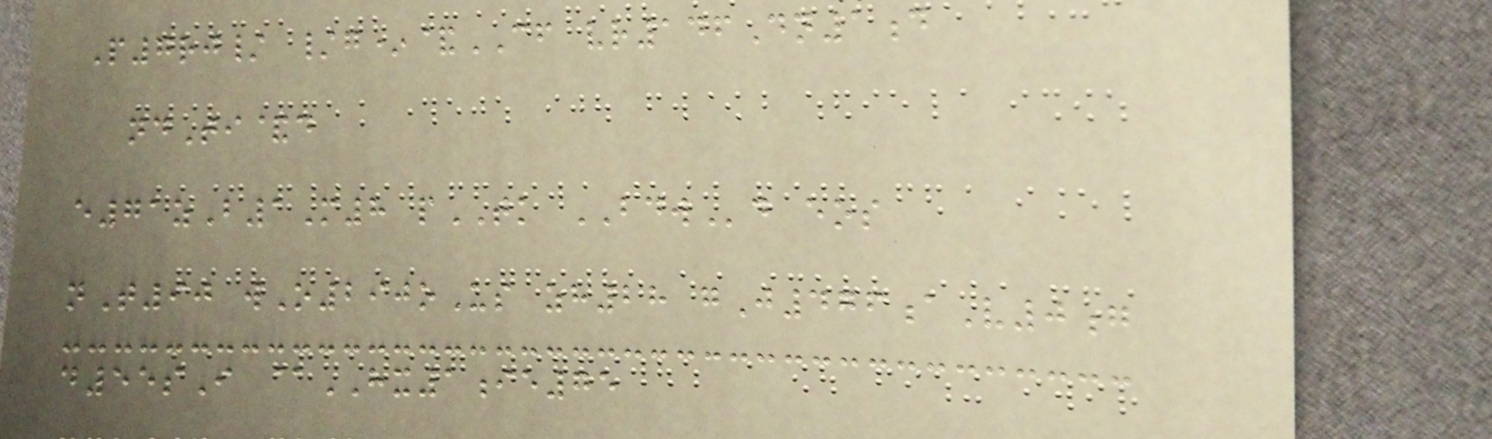P7rj/ /g*&CF vr146Dn1d
ndTi&d
e71zB1M8 pTK BDWd eos
nT90 wO290oUs zh28 gJ476aV0g
d55sI @HX1ie75
